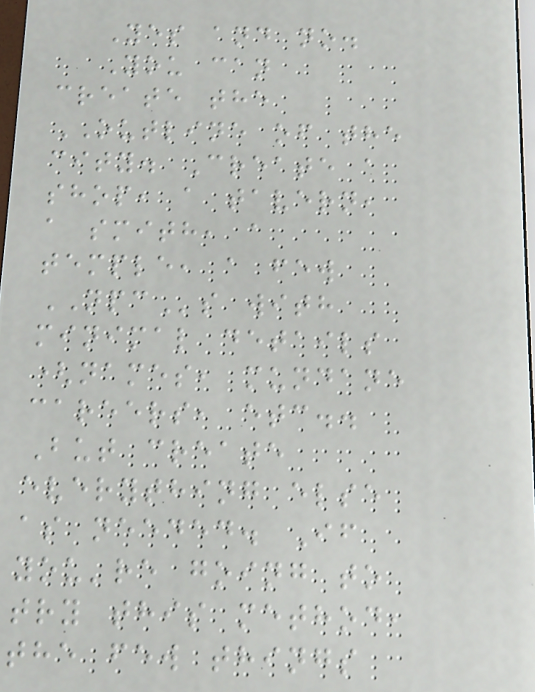Yes and no.
You can
create the
OUTLINE of the
city. Create a
shop, a tavern,
a smith, a
temple, a few
NPCs with
minimal details
(names, mundane
careers, etc..
But create
everything else
as needed. If
you're going to
try this method,
the few things
